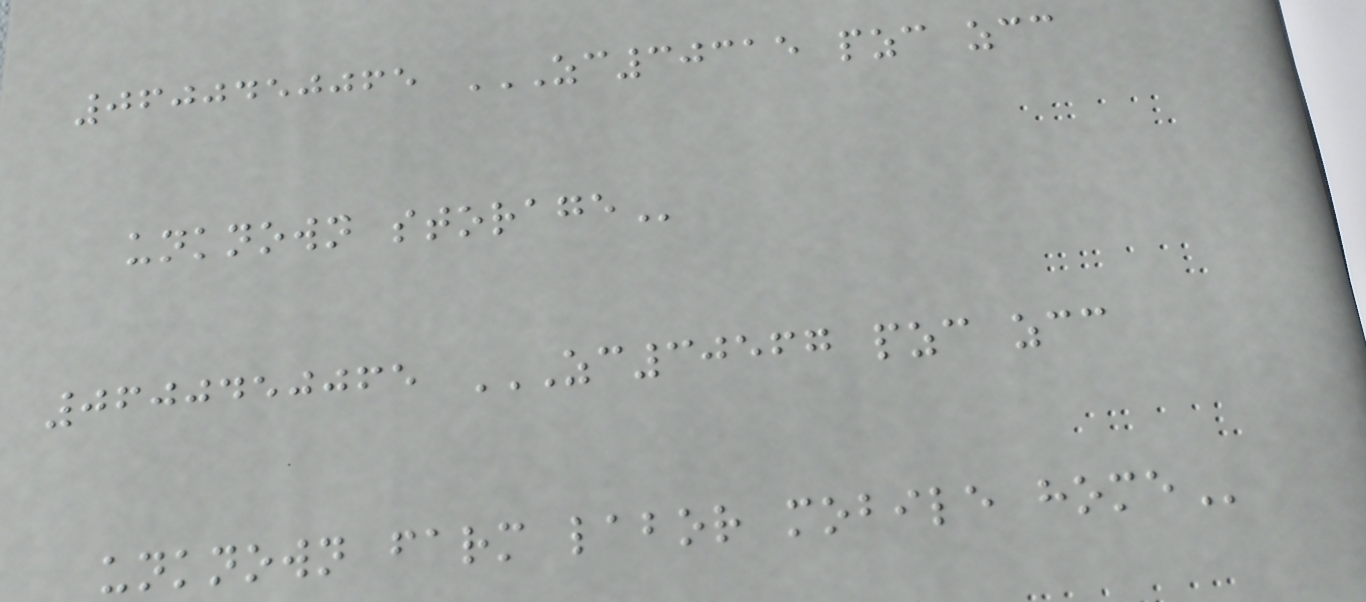0600450065 ZC30315 PZC ZCC
UNKNOWN STORAGE
0600450065 ZC30567 PZC ZCC
UNKNOWN FARM LABOR MOBILE HOME
